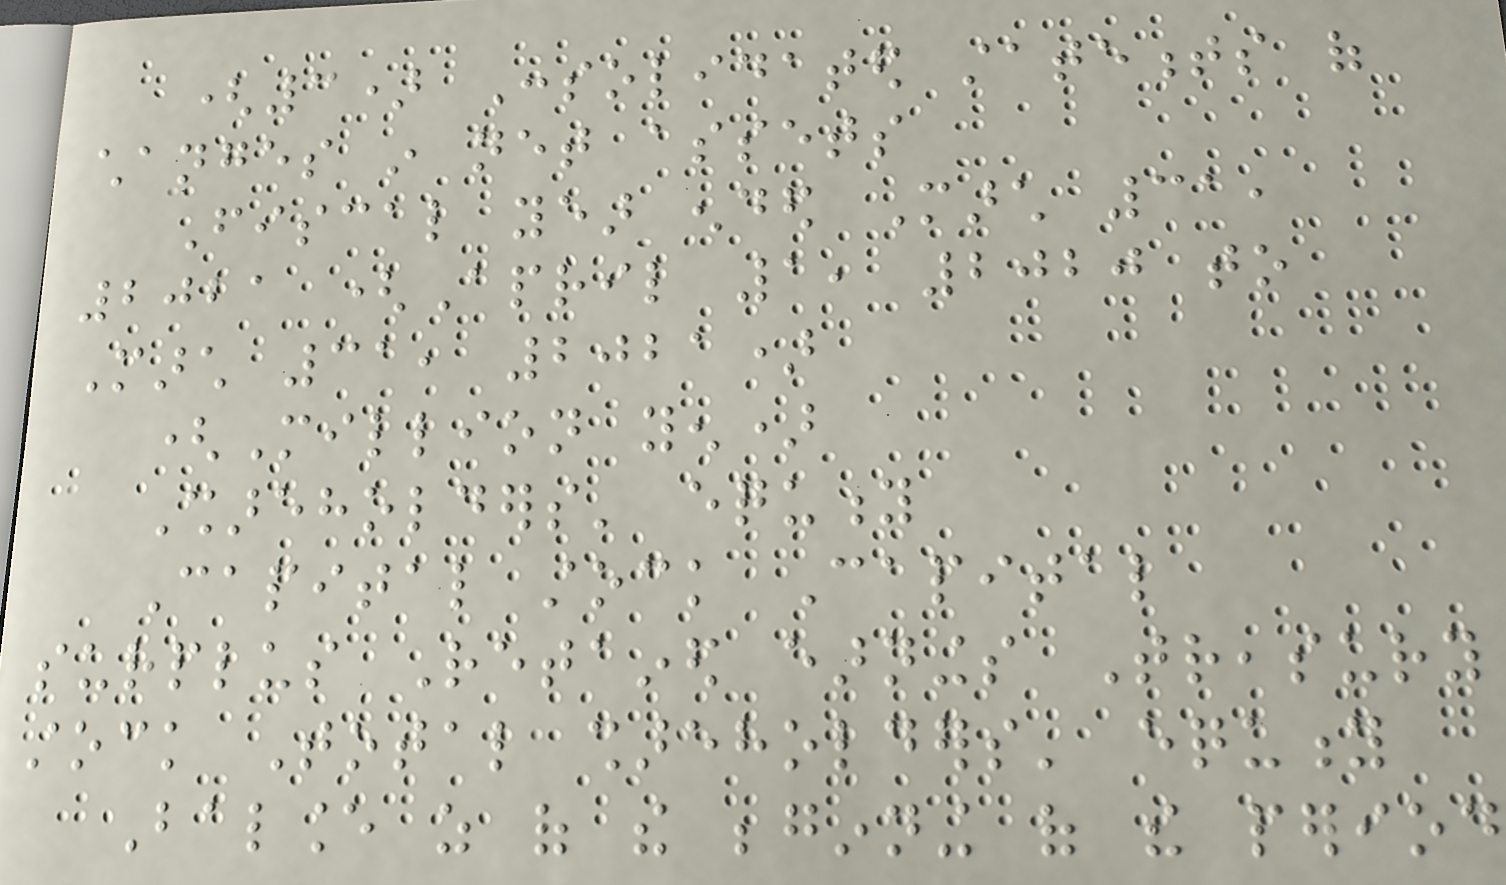(3) Consolidated statements of
changes in net assets
Fiscal year ended March 31,
2021 (April 1, 2020 to
March 31, 2021)
(Million yen)
Shareholders' equity
Capital stock Capital
surplus Retained earnings Treasury
stock Total shareholders' equity
Balance as of the beginning of the period
